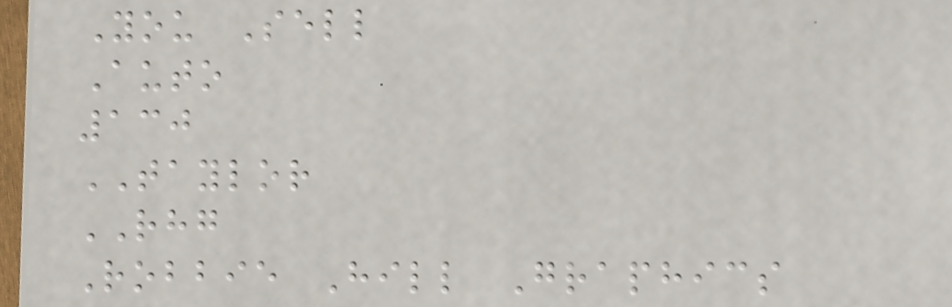You Sell
Auto
130
TAYLOR
RHG
Robbie Hill Graphics
